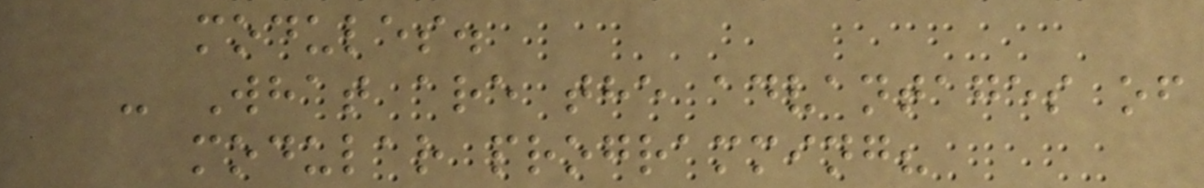modules.
- What are the advantages of
modular programming?
